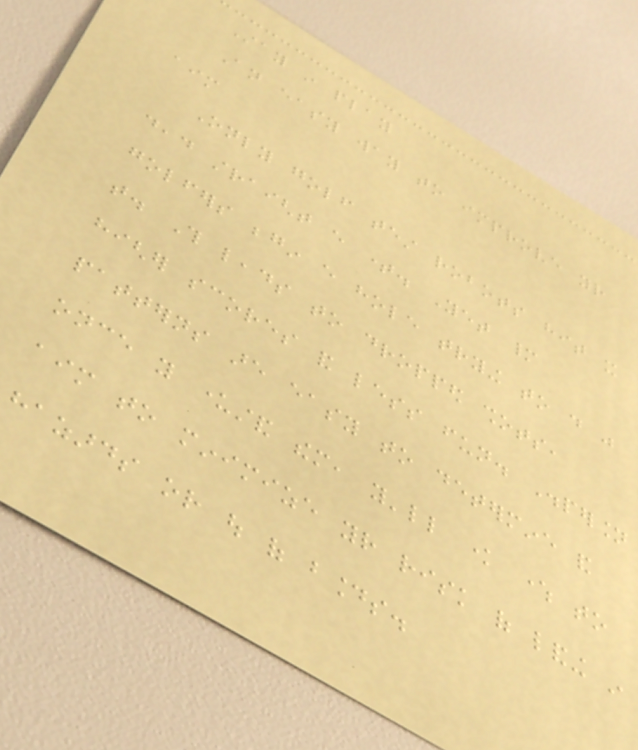Stay in play
An easy way to improve your
aim
Only golf test robots hit it
dead straight every time. Yet many
golfers begin every hole trying to do just
that. This leads to dropped shots,
higher scores and less fun. Dispersion
patterns are easy to determine and
once you understand them, you'll know where to
aim to minimize your risk of landing in
hazards or out of bounds.
